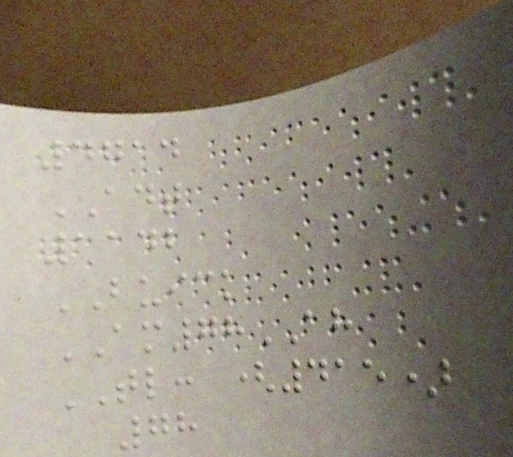4714
ADT
1142
BUICK
AM78AH
TL: (415)
78
